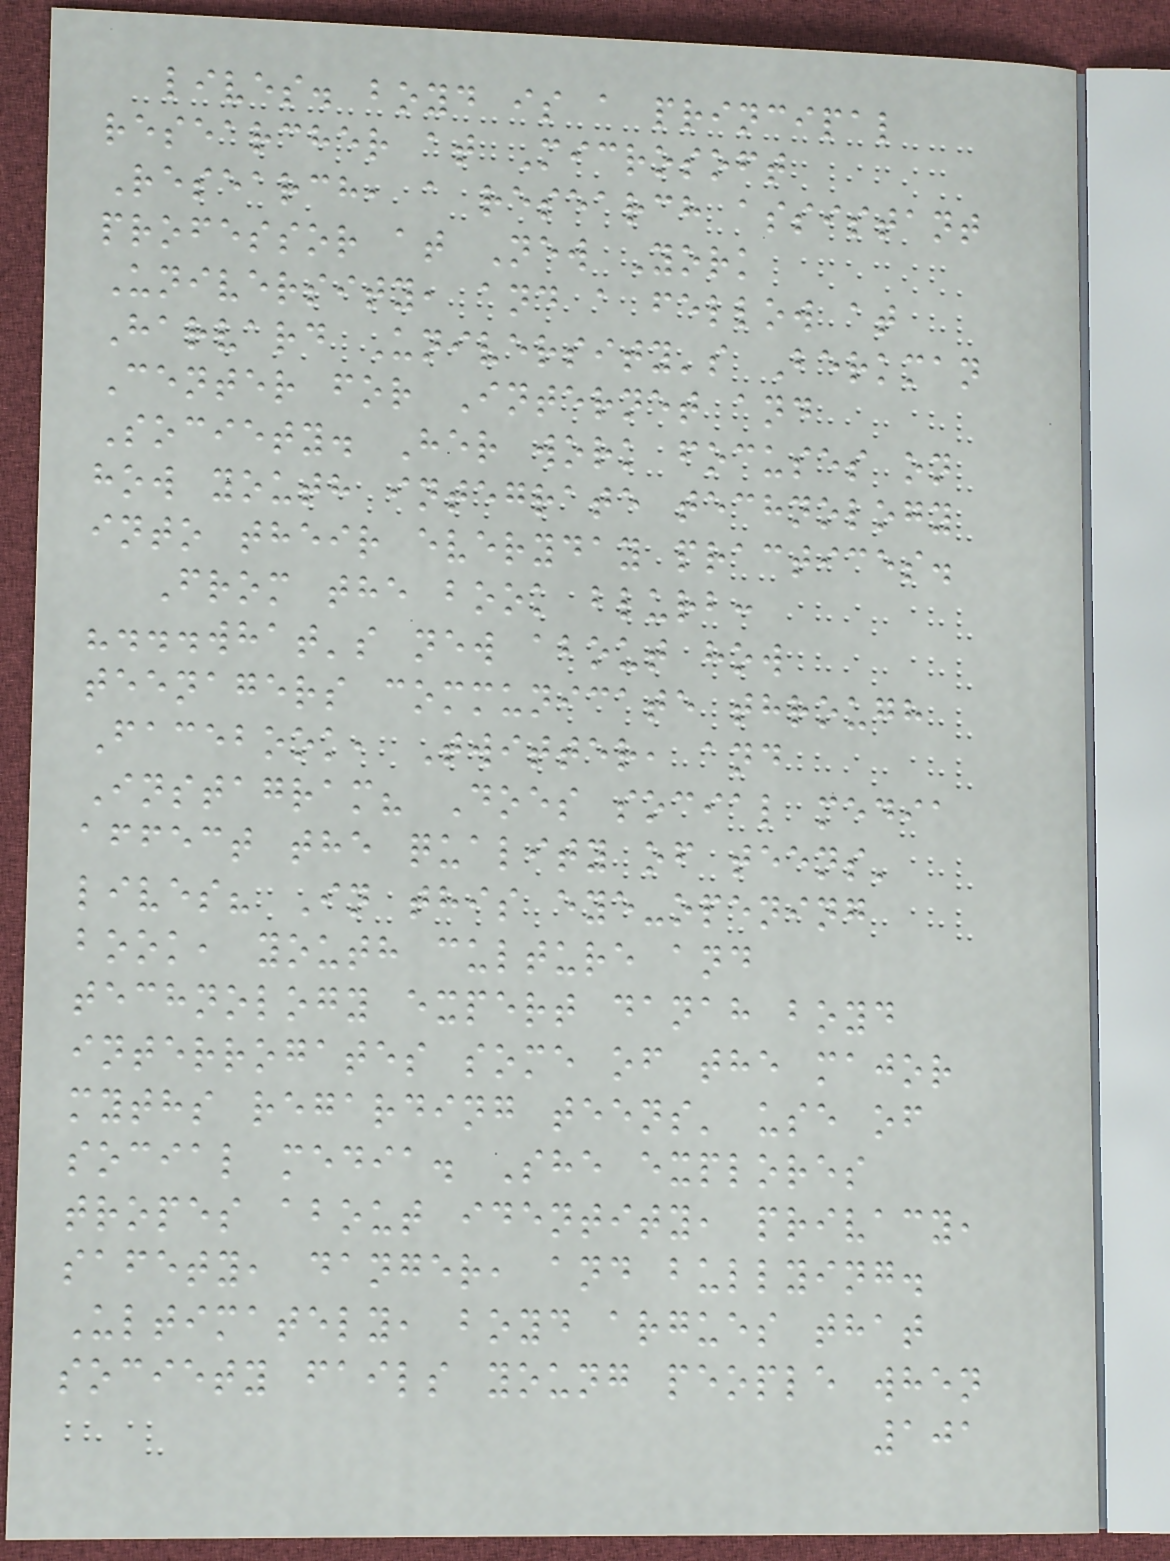lives. boyd is a principal
researcher at Microsoft
Research, a research assistant
professor at New York
University, and a fellow at
Harvard University's Berkman
Center for Internet and
Society. Her work focuses on
how youth integrate technology
into their everyday practices.
From the book blurb:
"...what's new about how
teenagers communicate through
Facebook, Twitter, and
Instagram? Does social media
affect the quality of teens'
lives? In this eye-opening
book, youth culture and
technology expert danah boyd
interrogates some of the major
myths regarding teens' use of
social media. She explores
tropes about identity, privacy,
safety, danger, and bullying.
Ultimately, boyd argues that
society fails young people when
101
